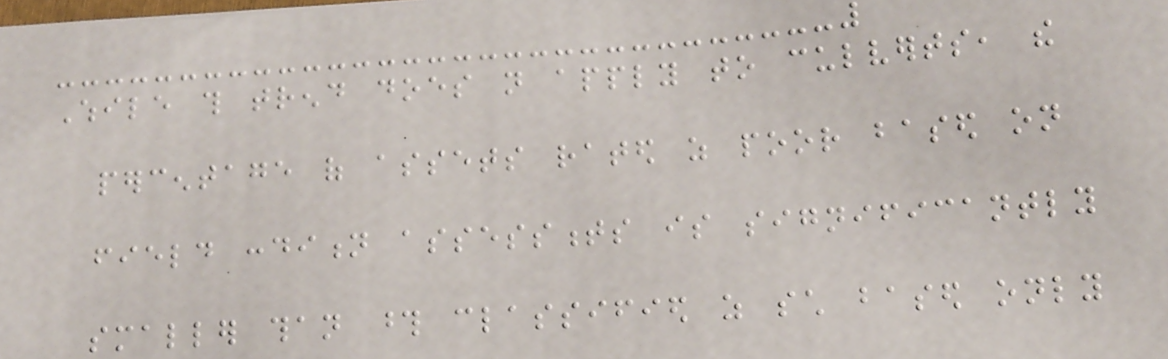While this trend does not apply to culverts, the
percentage of assets rated as poor based on
field condition assessments is significantly
smaller than those classified as such based only
